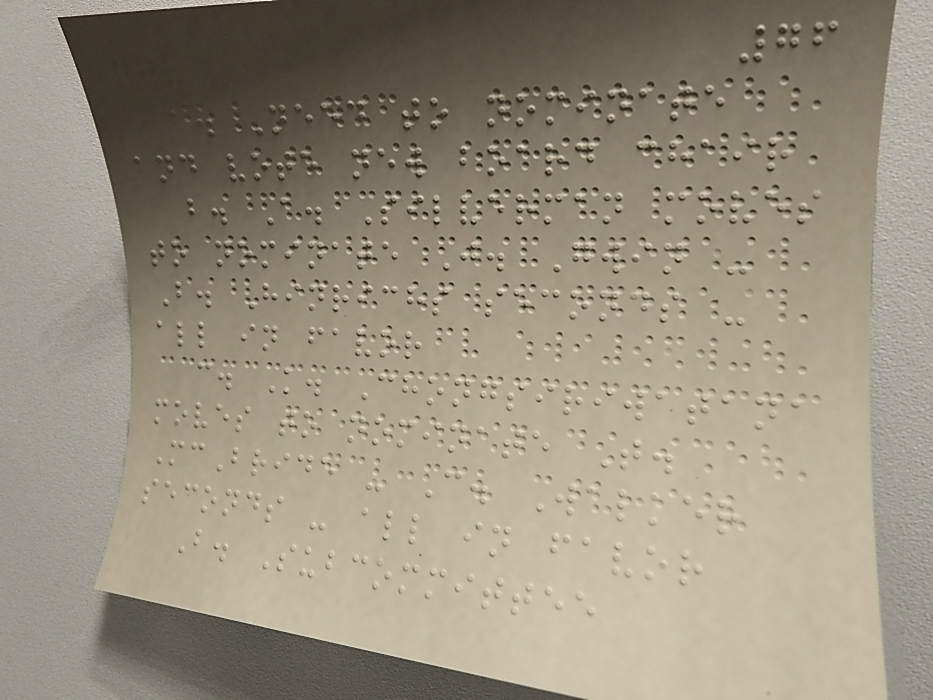76
a. Need to nominate
and vote new board chair
b. A. Silverman moves
to nominate J. Gwin -
B. Hinrichs seconds -
all in favor
c. K. Chongsiriwatana
moves to nominate T.
McBride - C. Walker
seconds - all in favor
B. Subcommittee
